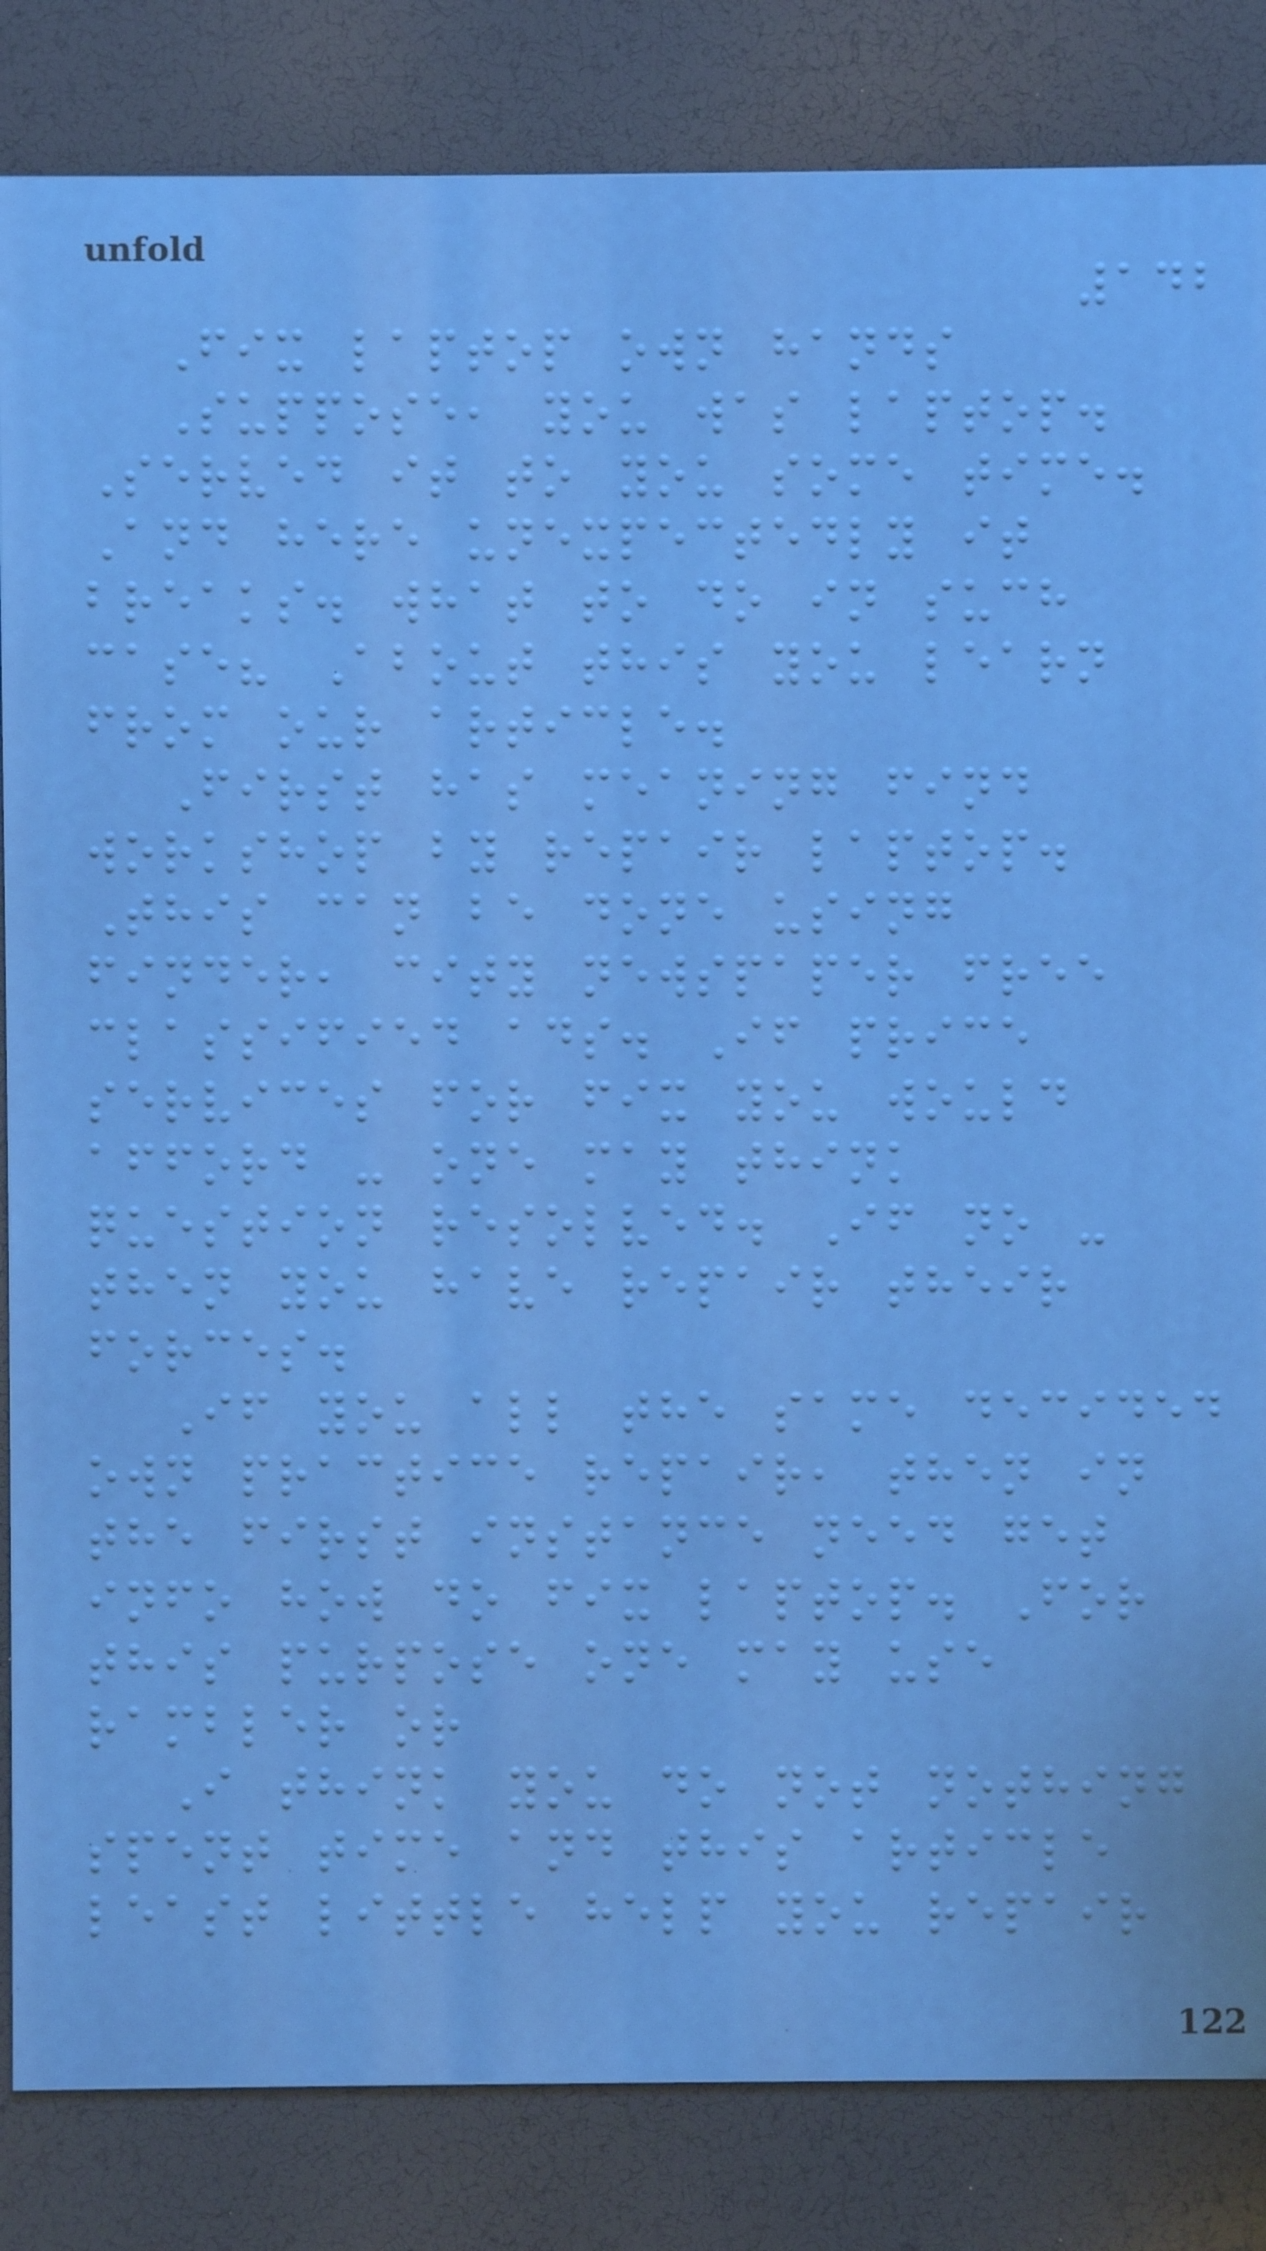142
Fix laptop own hands
Suppose, you was laptop.
Served it to you some time.
And here unexpectedly it
breaks. what to do in such
case? About this you learn
from our article.
First has meaning find
workshop by repair laptop.
This can be done using
finder, city newspaper free
classified ads. If price
services for fix you would
afford - one may think
question resolved. If no -
then you have repair their
forces.
If you all the same decided
own practice repair, then in
the first instance need get
info how do fix laptop. For
this purpose one may use
rambler or
I think you do not nothing
spent time and this article
least little help you repair
